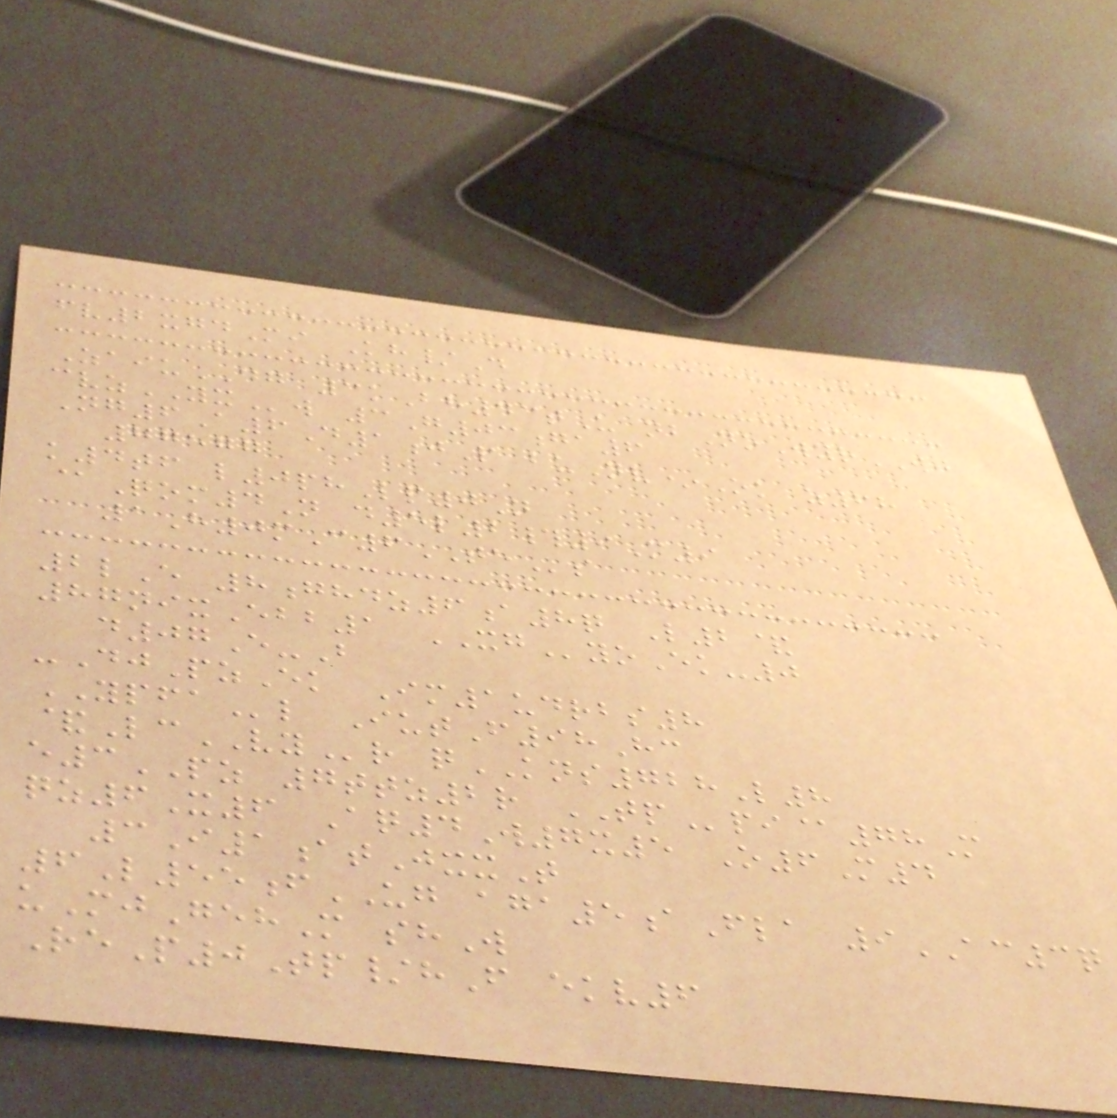fv2xgdMi Kh/D
ZaiuDG 3kBh43tU nbNoWyrWJ
cvzYXw 3G03ga6
Ng6A6D1jP buNv*Ok z68
77577
k4tf l0phLp0N
@Qom4N d5l2#9M9
1H0mC6TEs
2lE 8ghdz6a8q L2&
87nixEbb1 XGyoEk-0
d07E-B
-DjPzEk Im1udrbs8
YPFAl IutF98Hc
&LcVYr qKNS728L8
e3PZ 7ttz2r TPpi@78M
qz6X6 Aq4W7x5 O6M4
3I1atJxxT
6L55fUG aga5aFla 9AC3q
uMjGehM shW
ReP0Tp/hF ekv6
